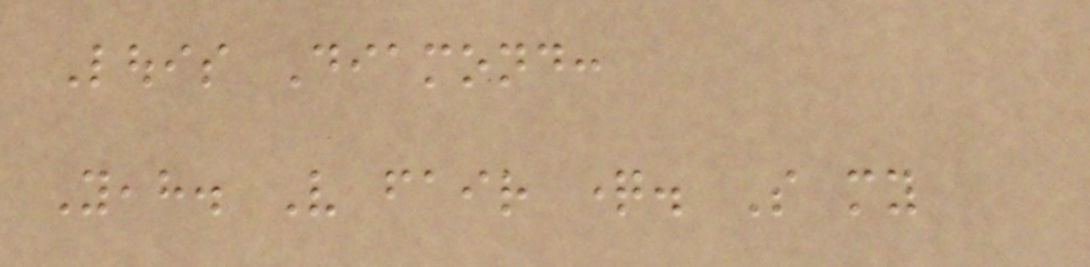Louis Diamond:
Yeah. Very fair question. So my
